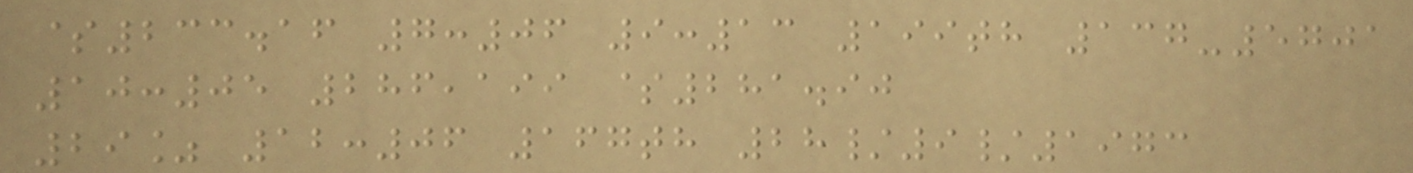$233.16 7:06 9:13 199th 137-5701
10:05 286,199 $281.90
29% 12:06 167th 28/9/1973
